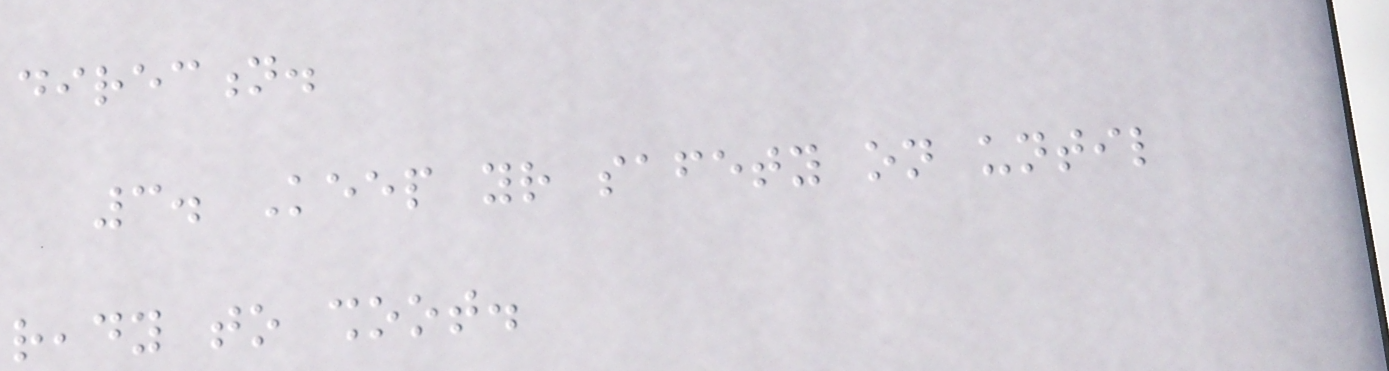direction.
3. Keep your safety on until
ready to shoot.
